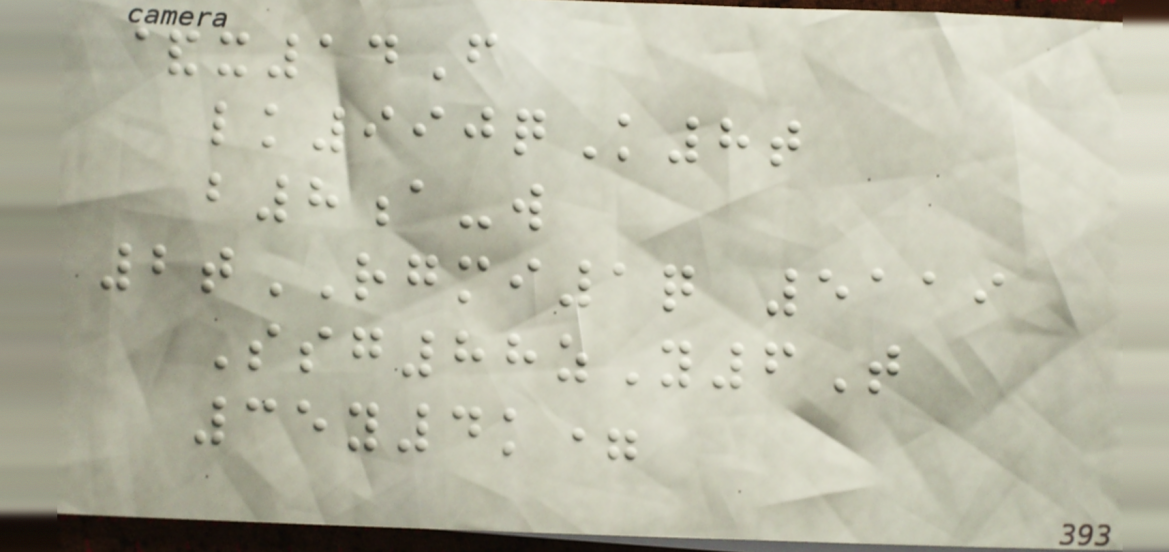&x14F
lk990qK8t
b8a-w
2tRGMI1q 5119
Ssg88zY6T
35y4k=
